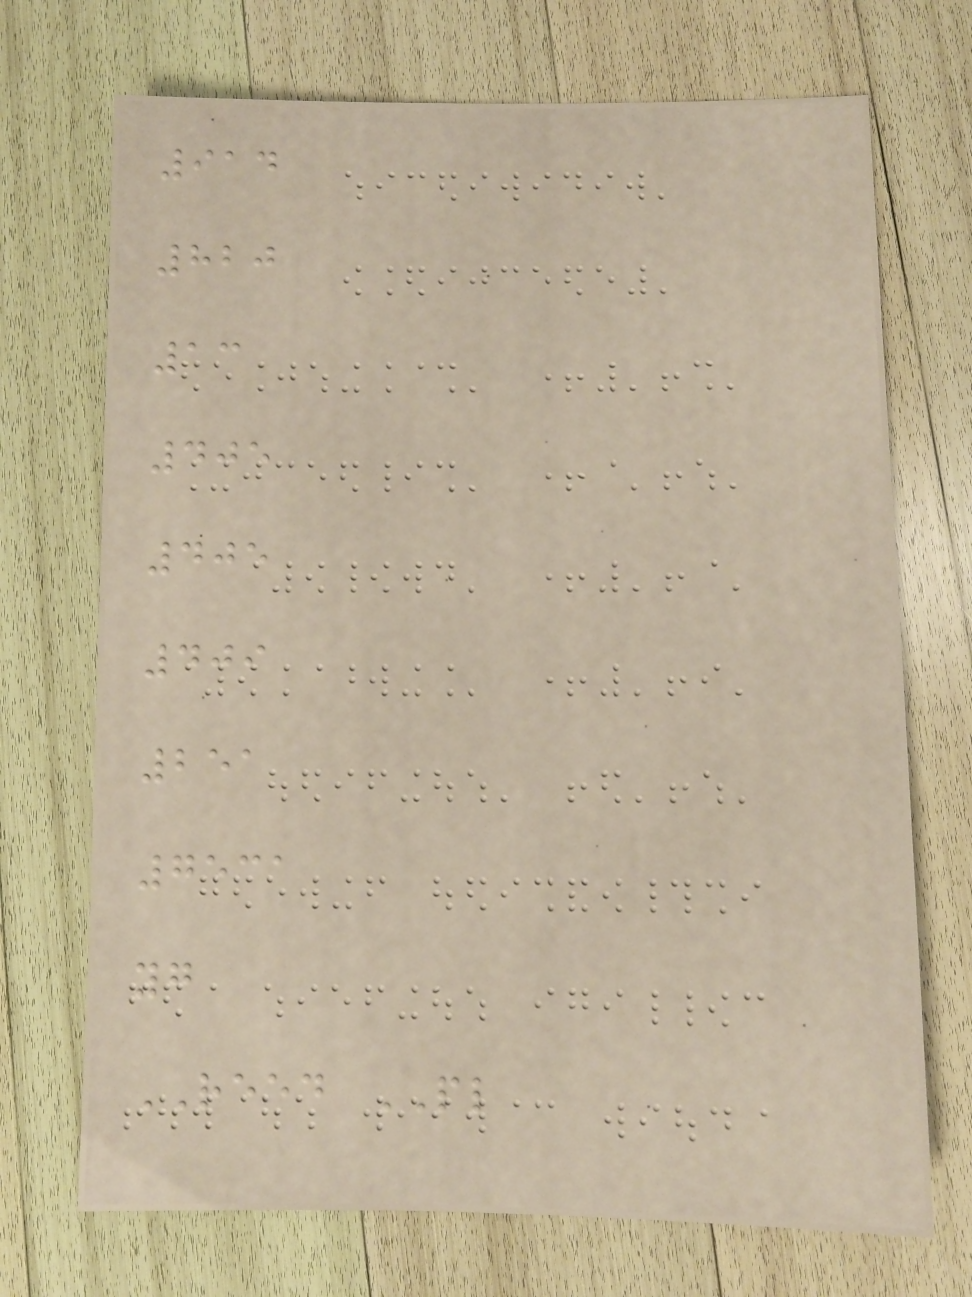914
820
13
405
405
409
251
7531
yg
REED PL
